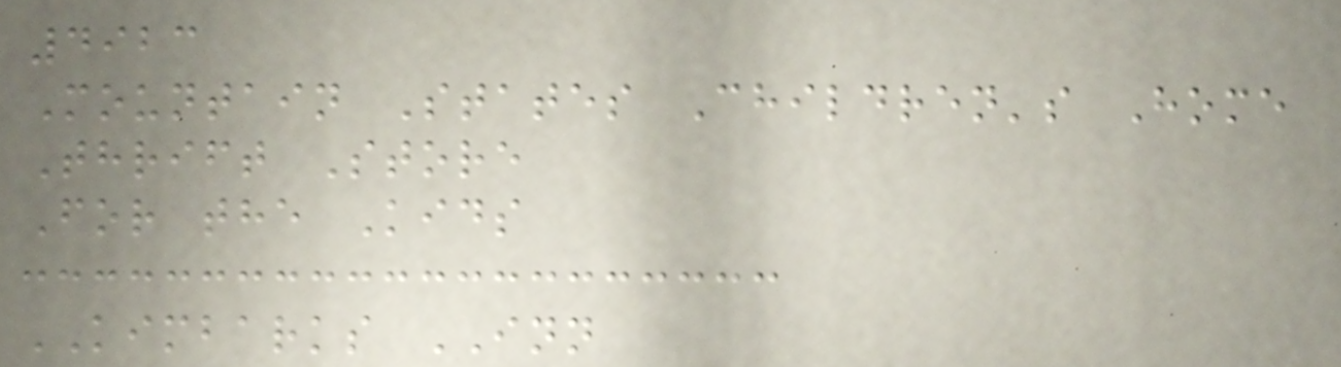4923
Mountain States Children's Home
Thrift Store
For the Kids
KIMBARKS INN
